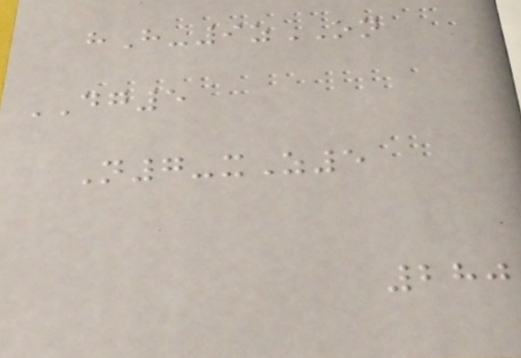hH-9zON
DG5
N7-xZ5
280
